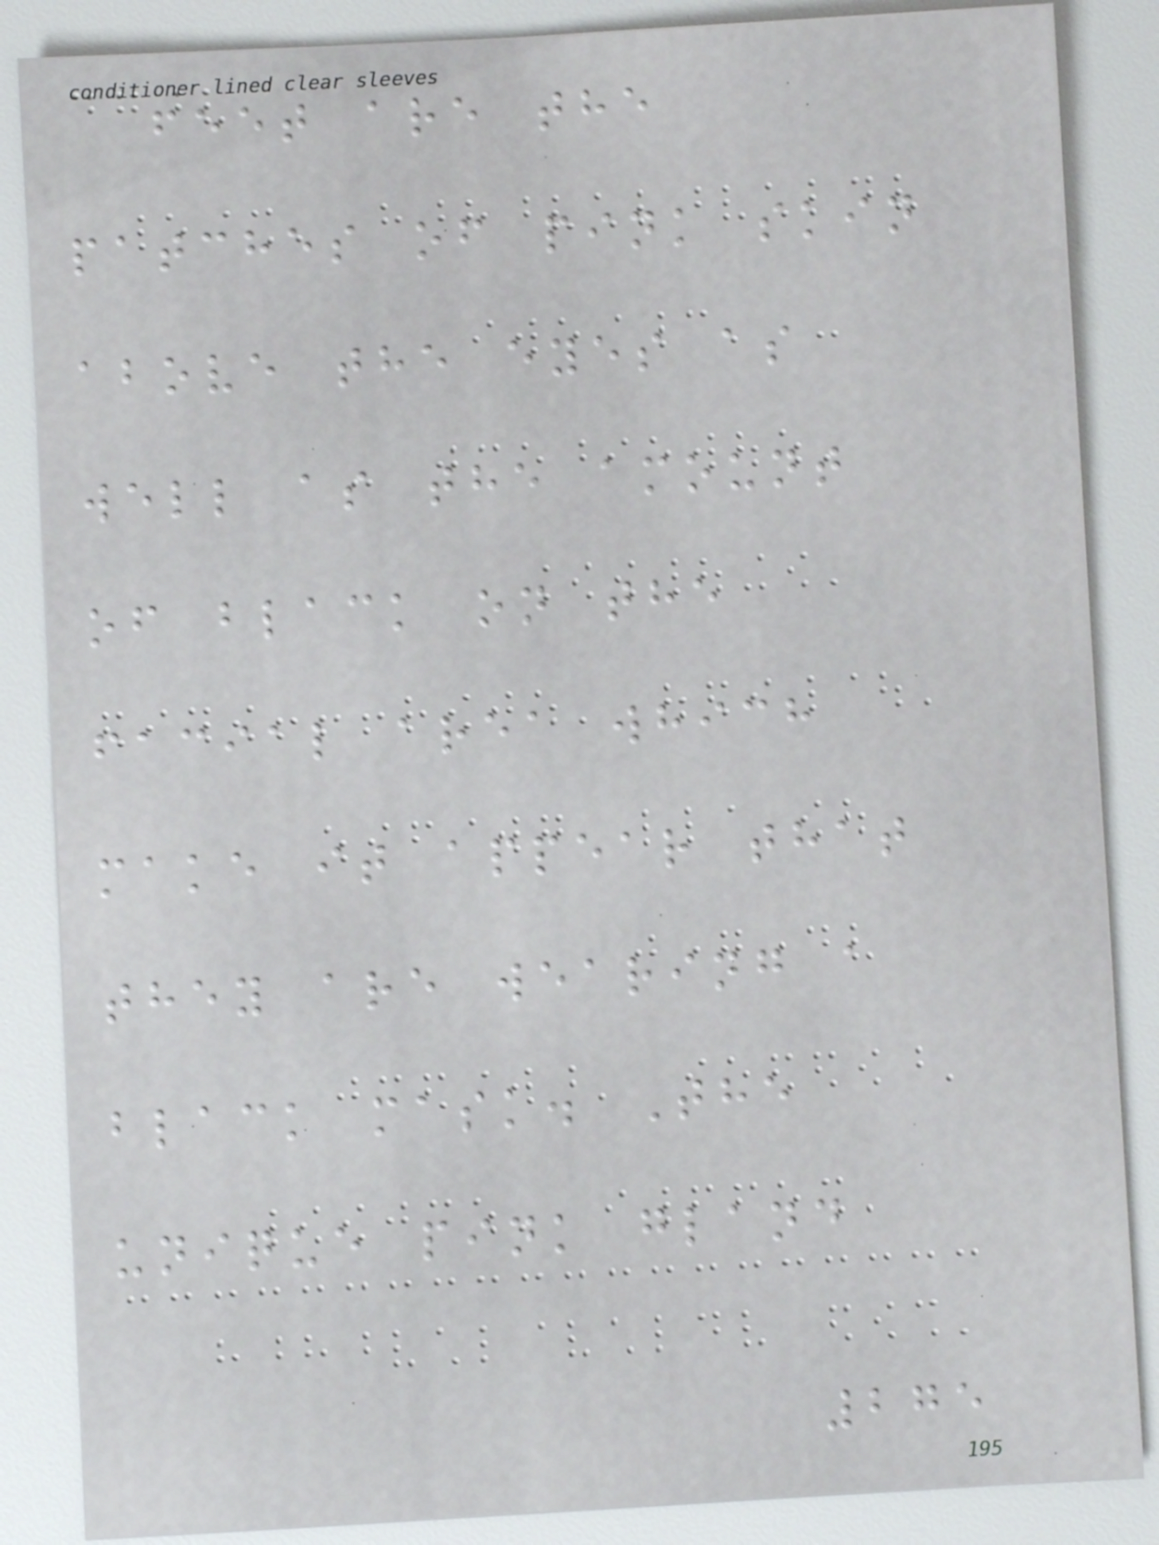feet are the
patches of pink skin
above the eyes as
well as the amount
of black on the
facial area which
make it appear that
they are wearing a
black mask. The
unique pink gland
275
